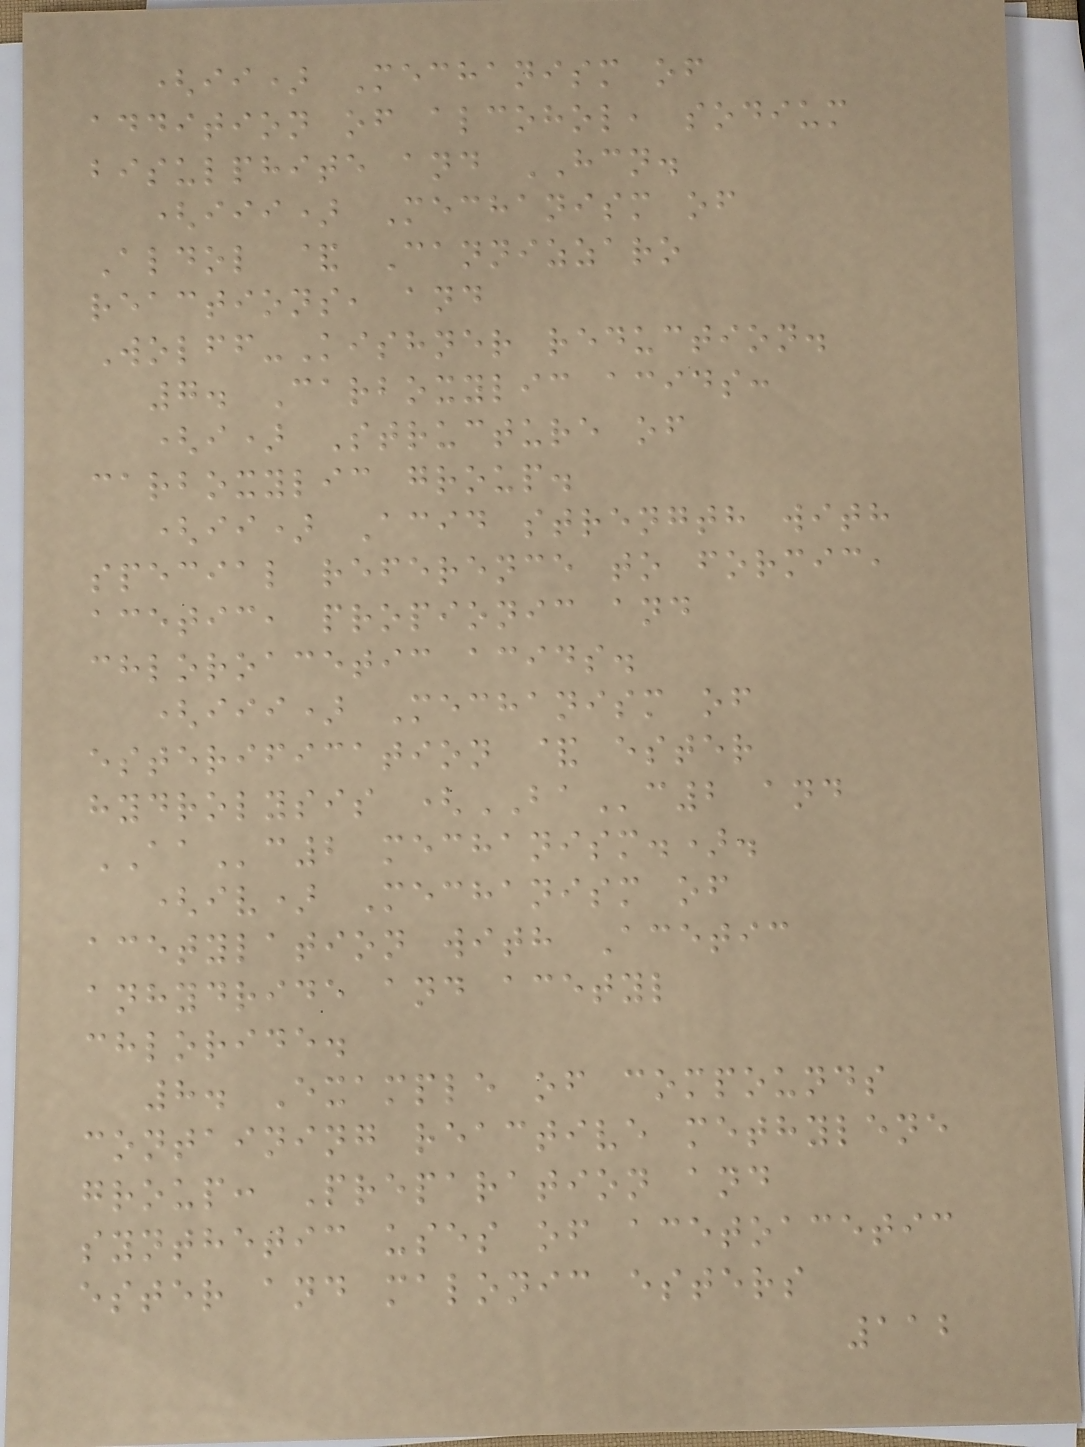(ii) Mechanism of
addition of alcohol, sodium
bisulphite and HCN.
(iii) Mechanism of
Aldol & Cannizzaro
reactions, and
Wolff-Kishner reduction.
7. Carboxylic acids:
(i) Structure of
carboxylic group.
(ii) Acid strength with
special reference to formic,
acetic, propionic and
chloroacetic acids.
(iii) Mechanism of
esterification & ester
hydrolysis (BAc2 and
AAc2 mechanism.).
(iv) Mechanism of
acetylation with Acetic
anhydride and acetyl
chloride.
8. Example of compounds
containing reactive methylene
group: Preparation and
synthetic uses of acetoacetic
ester and malonic esters
112
